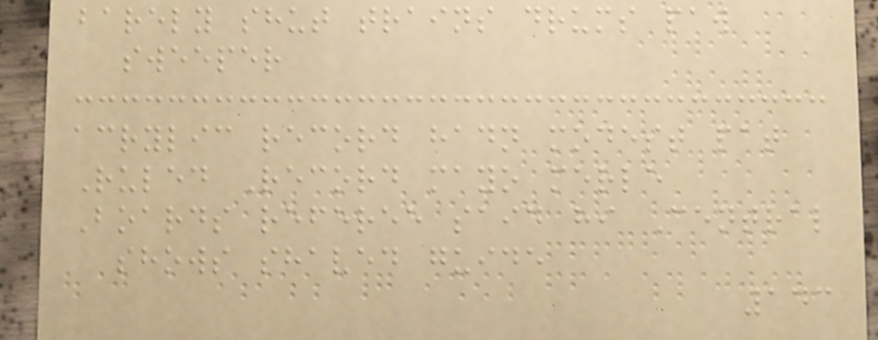barely shut trains drums paw
sweeper
acrylic record hadn modest pat
Ruled Record mayo merle
Boards referee said hi Central
shows shaved guide
143
